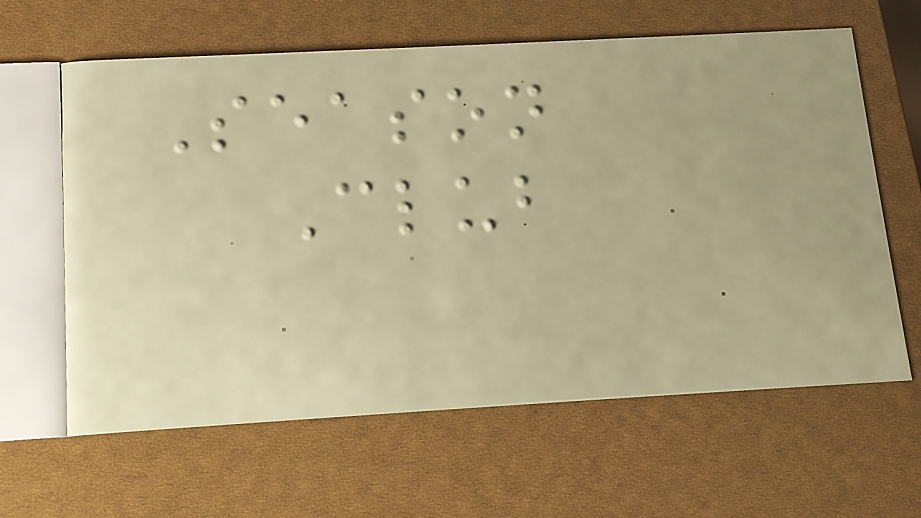Season
Club
